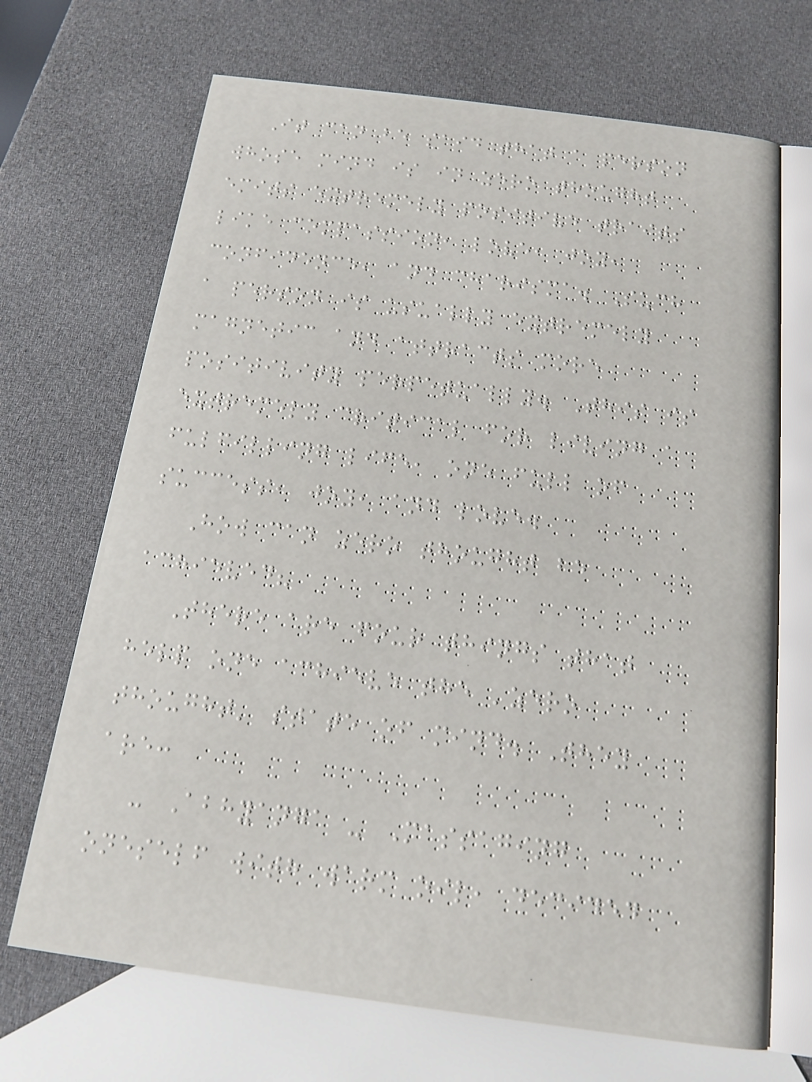It can be said that a person
whose mind is in zero thought
emits extremely positive traits
like compassion, love, joy,
confidence, and charisma. Such
a person is usually extremely
magnetic and attracts more
positivity perpetually. This is
extremely critical for living a
fulfilling life, one full of
success, joy, and love.
How can zero thought be
achieved?
There are four things that
help one achieve the 'zero
thought' state of mind. They
are:
- Abhyanga - Massaging
oneself with warm oil, decided
